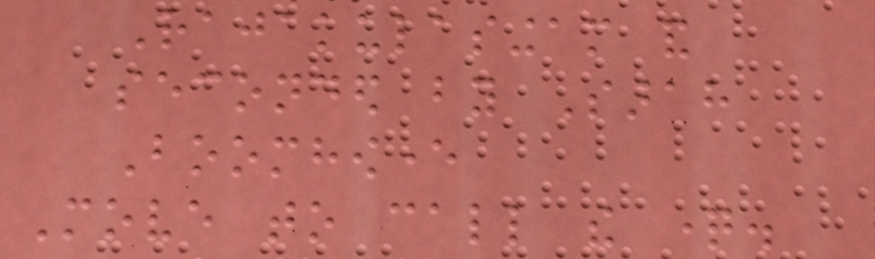Rajakulasingam and
seconded by Sarah
Boomhowever
Move to call the question.
